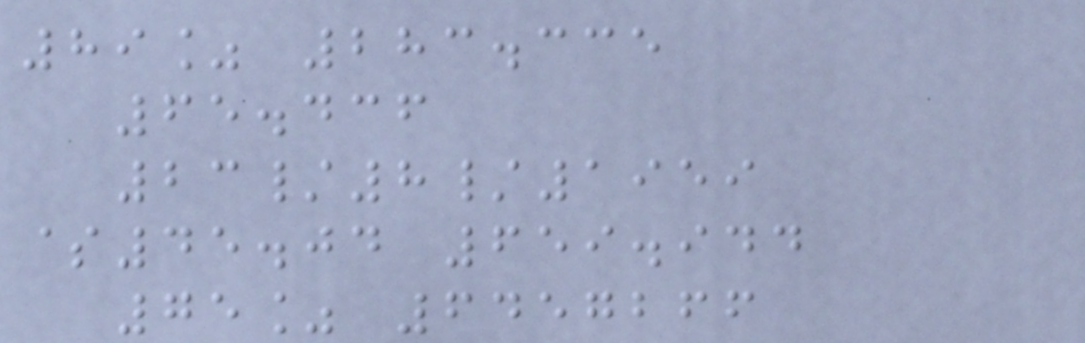89% 283.335
65.436
23/8/1959
$45.04 659.944
75% 6457266
